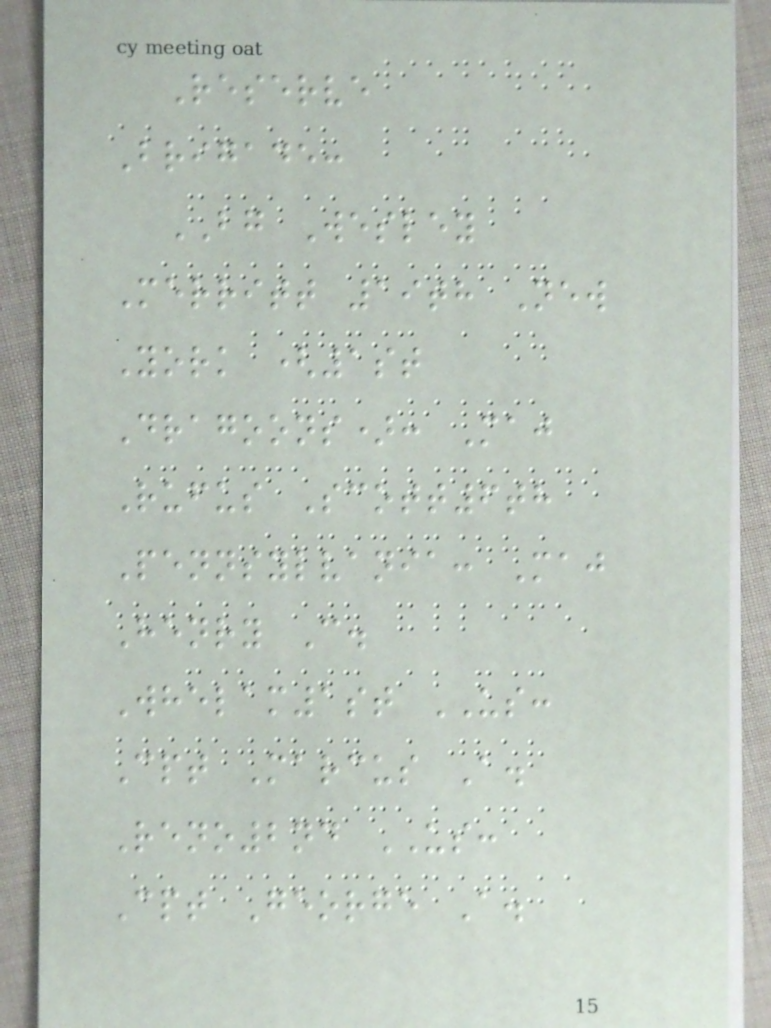Reserve
Brigade:
BG Wesley
Merritt 19th New
York (1st
Dragoons): Maj
Rufus Scott6th
Pennsylvania: Maj
Henry C.
Whelam1st US:
Cpt Marcus A.
Reno2nd US:
Cpt George A.
